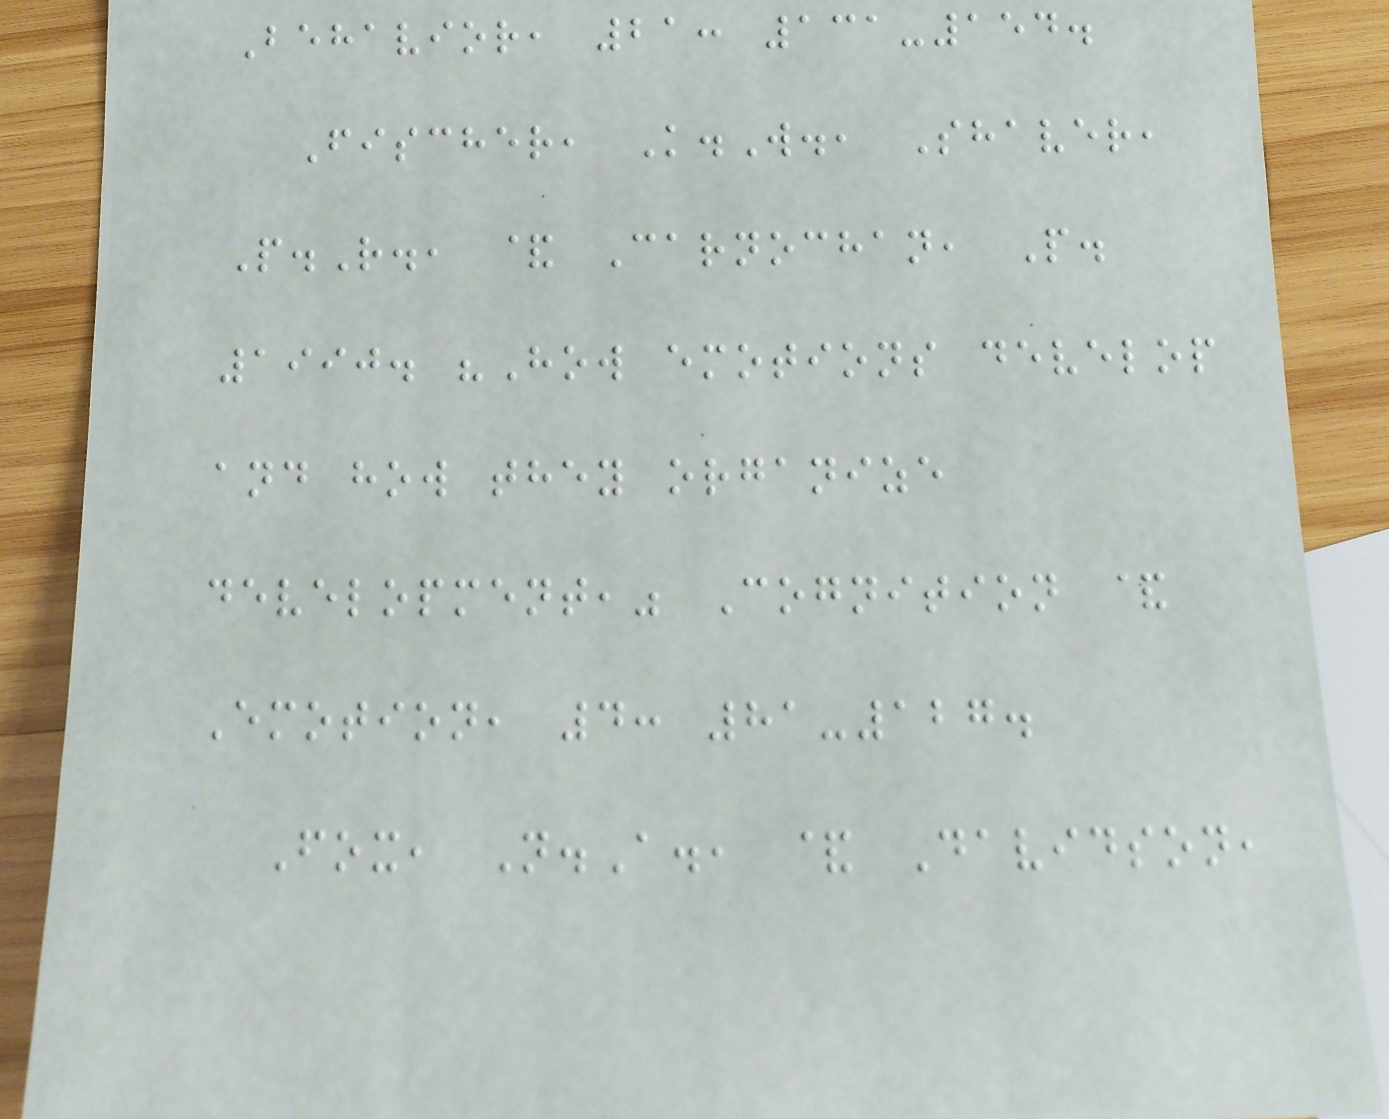Behavior, 21: 131-154.
Fischer, K.W., Shaver,
P.R., & Carnochan, P.
1990. "How emotions develop
and how they organize
development," Cognition &
Emotion, 4: 81-127.
Fox, N.A., & Davidson,
